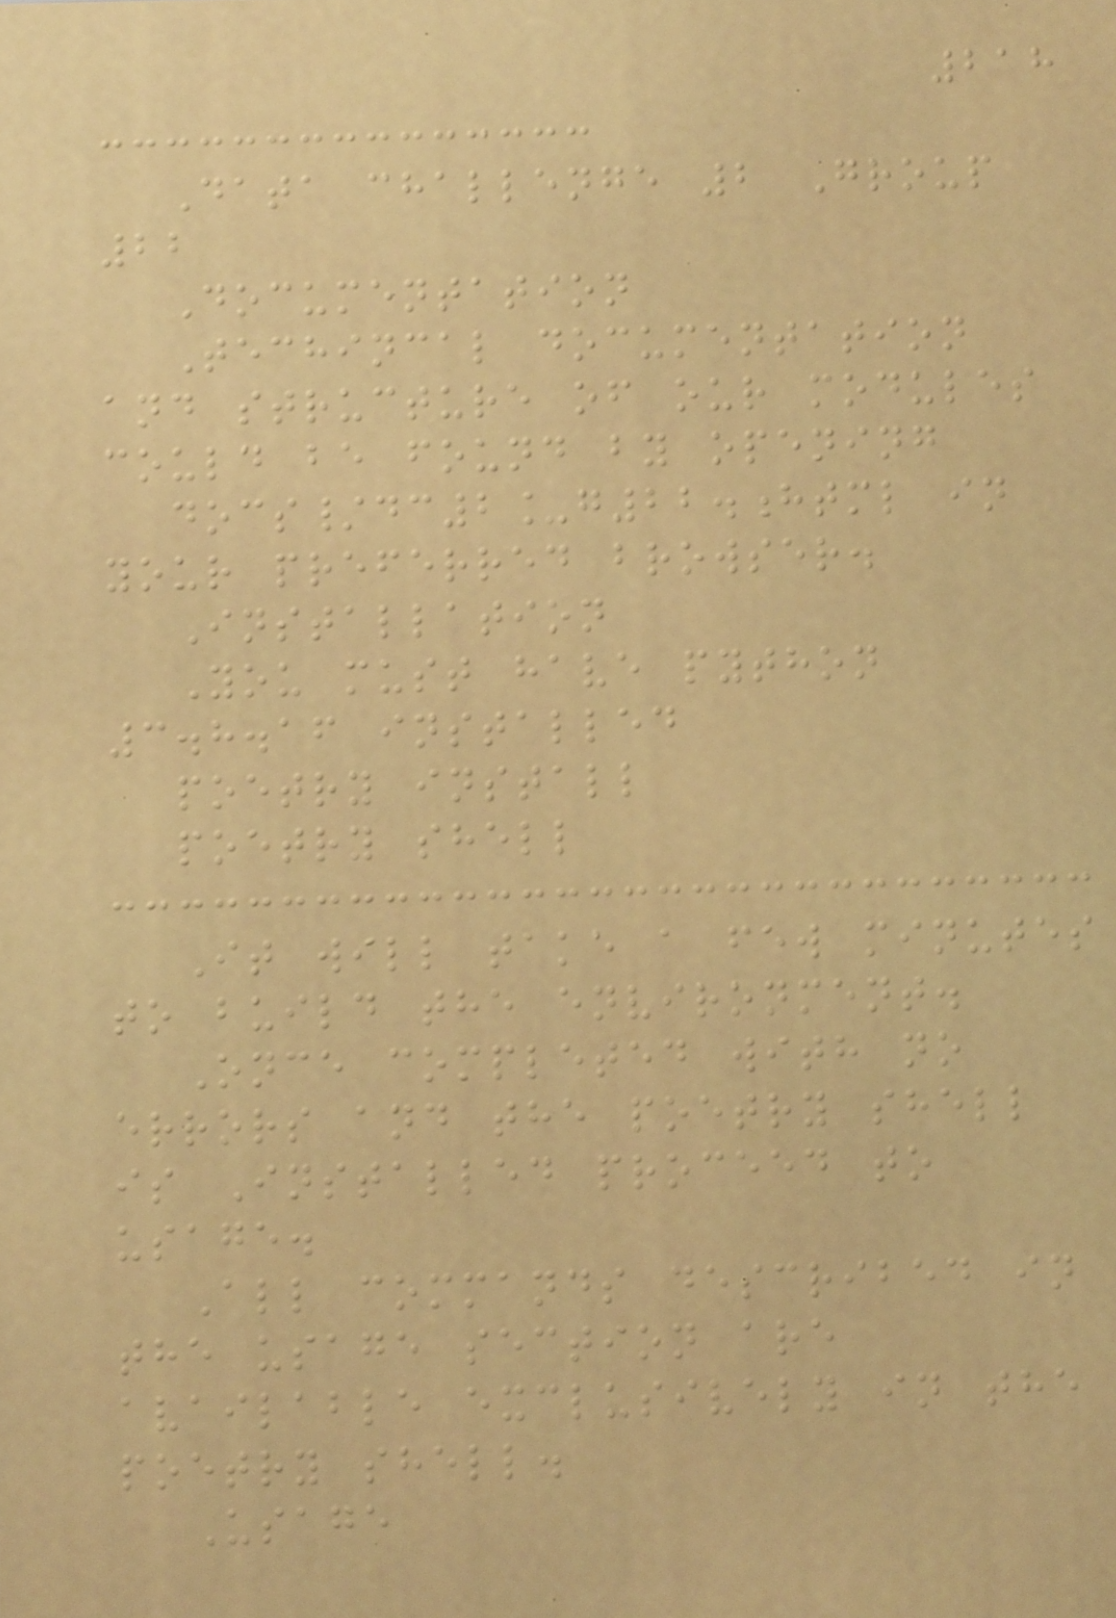218
Data challenge 2 Group
22
Documentation
Techincal documentation
and structure of our modules
could be found by opening
docs/dc2_g22.html in
your preferred browser.
Installation
You must have python
3.8.16 installed
poetry install
poetry shell
It will take a few minutes
to build the environment.
Once completed with no
errors and the poetry shell
is Installed proceed to
usage.
All commands described in
the usage section are
available exclusively in the
poetry shell.
Usage
